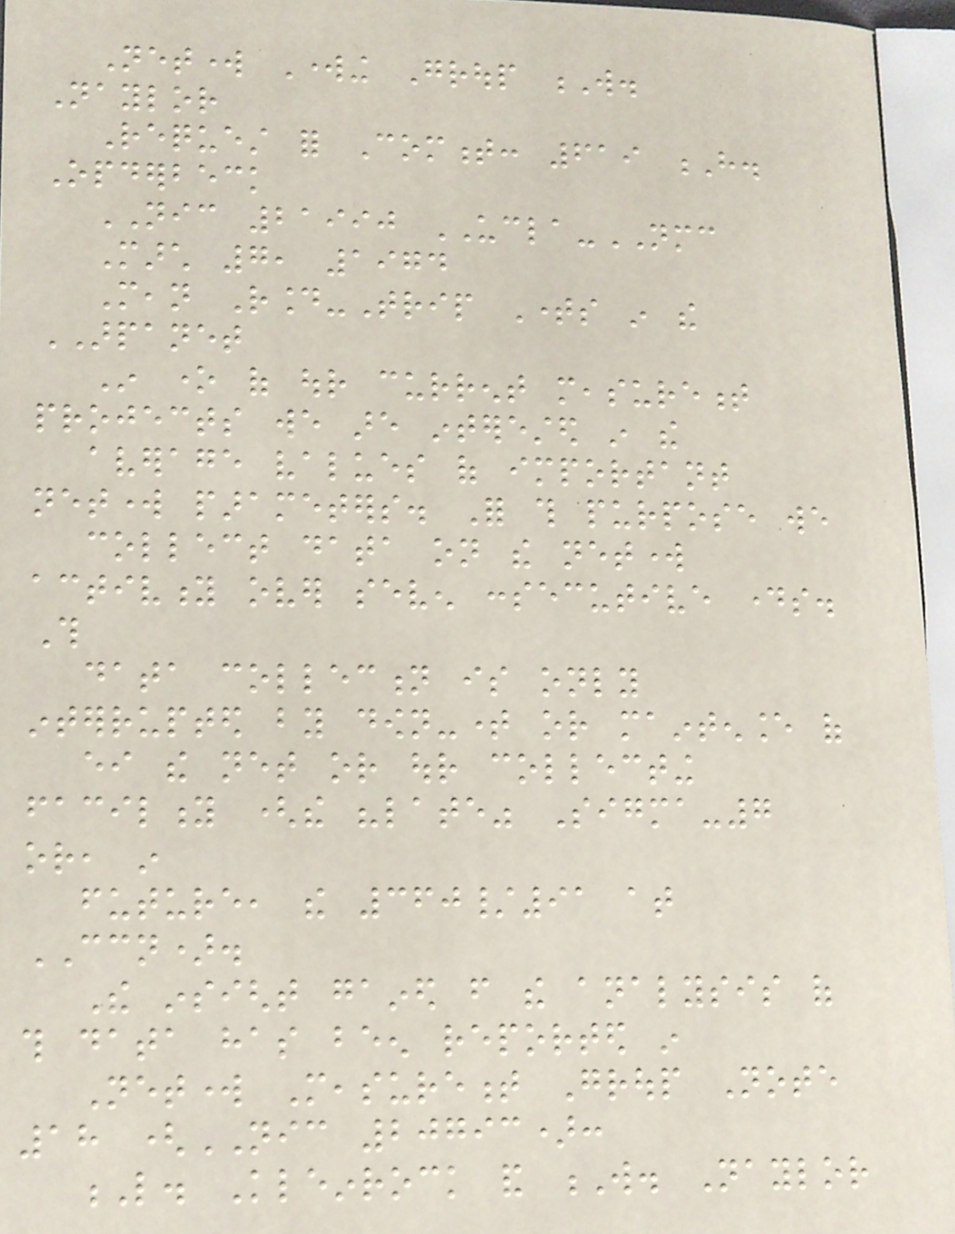Network Working Group W.
Naylor
Request for Comment: 619 H.
Opderbeck
NIC 21990 UCLA-NMC
March 7, 1974
Mean Round-Trip Times in the
ARPANET
In one of our current measurement
projects we are interested in the
average values of important
network parameters. For this purpose we
collect data on the network
activity over seven consecutive days.
This
data collection is only
interrupted by down-time or maintenance of
either the net or our collecting
facility (the "late" Sigma-7
or, in
future, the 360/91 at
CCN).
The insight gained from the analysis of
this data has been reported in
Network Measurement Group Note
18 (NIC 20793):
L. Kleinrock and W. Naylor
